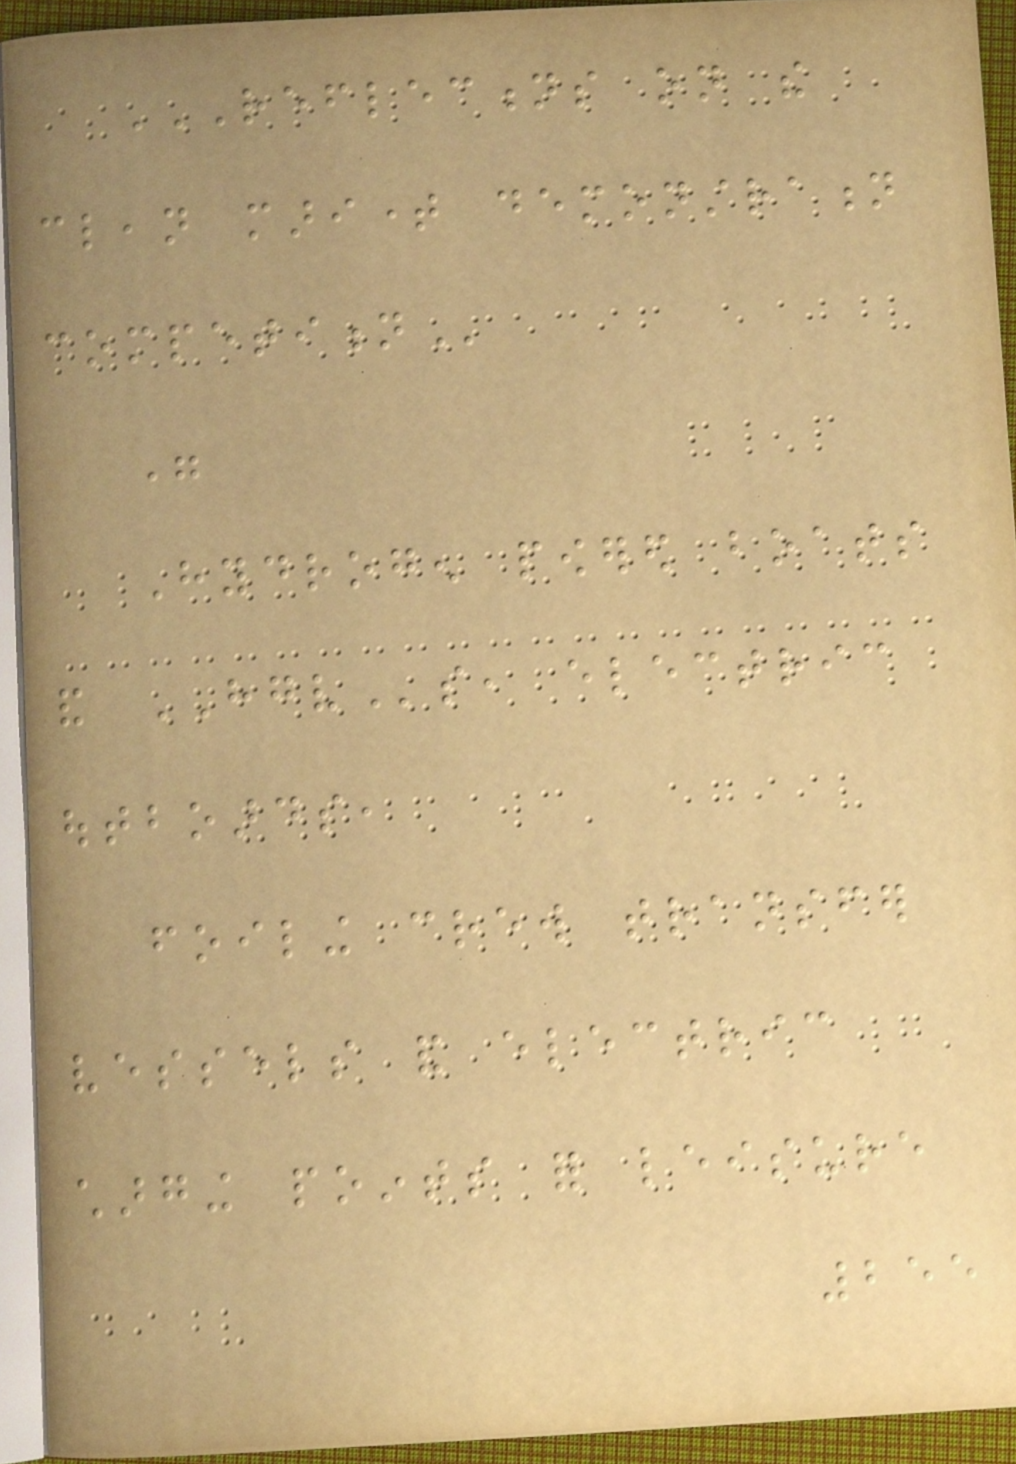REFLECTIONS ON THE
CLEAN MARITIME DEMONSTRATION
COMPETITION
"
Hydrogen powered boats
and HGVs, electric
outboards,
foiling crew transfer
vessels and electric
charging points for leisure
255
